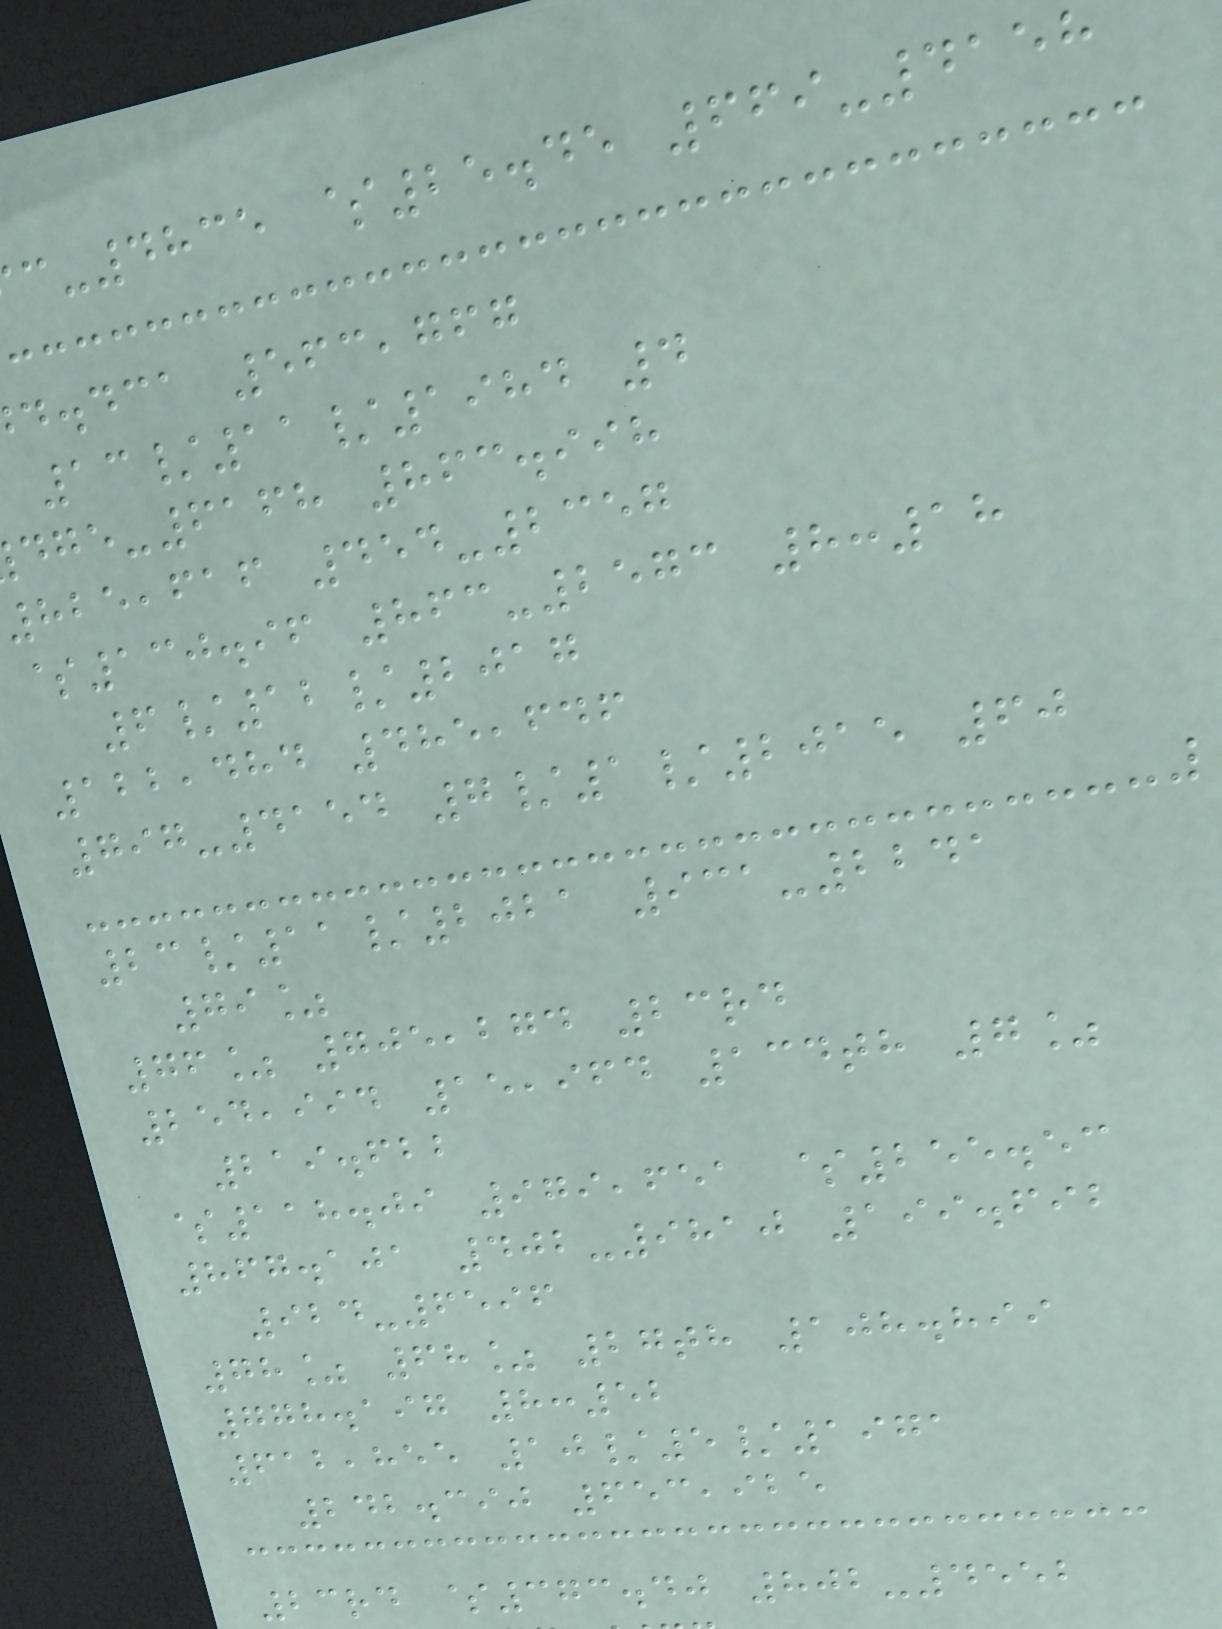-4835 $25.45 669-4158
d.dca 563,767
13/11/1984 4
-6168 863.998
825,616 454-2357
$130.96 863-2573 8:18
6/12/2017
122,484 485,646
797-4154 7/1/2015 60
23/11/2021 931-2241
79%
76% 705,274 23rd
254,994 15,964 134th 7%
219.622
$118.09 979,651 $255.53
867.101 402-9810 199.692
924-6596
78% 68% 27th 108.899
778.197 8:52
612,855 10/5/1971
242.390 653,925
23rd $373.40 802-4552
